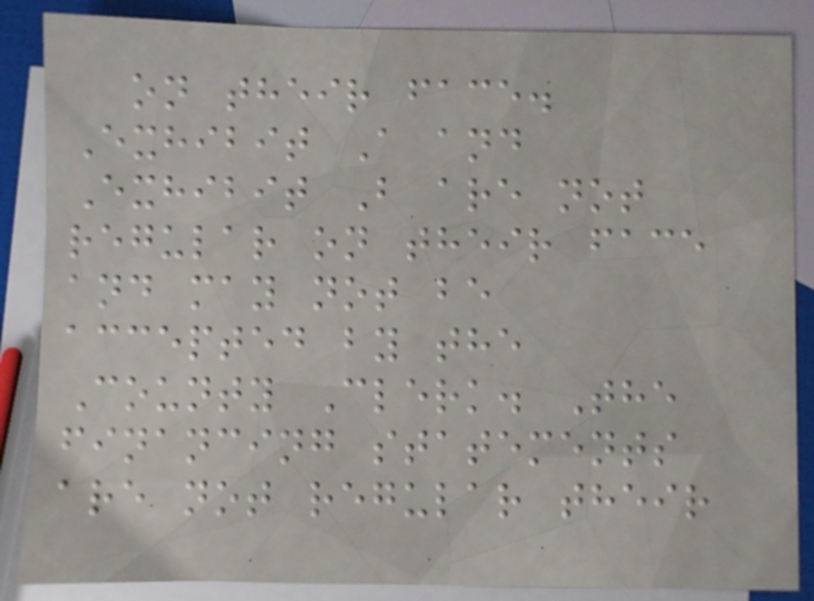on their face.
Exhibit A and
Exhibit B are not
regular on their face
and may not be
accepted by the
County Clerk. The
financing statements
are not regular their
